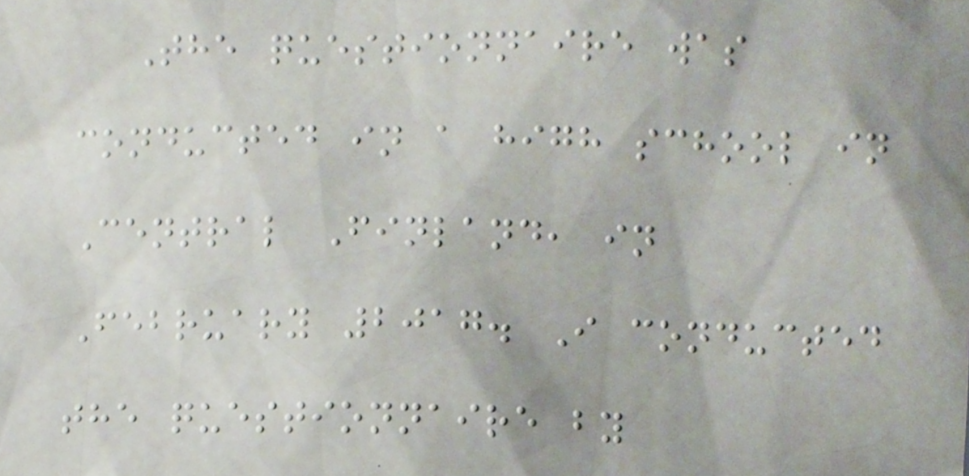The questionnaire was
conducted in a high school in
Central Finland, in
February 2017. I conducted
the questionnaire by
